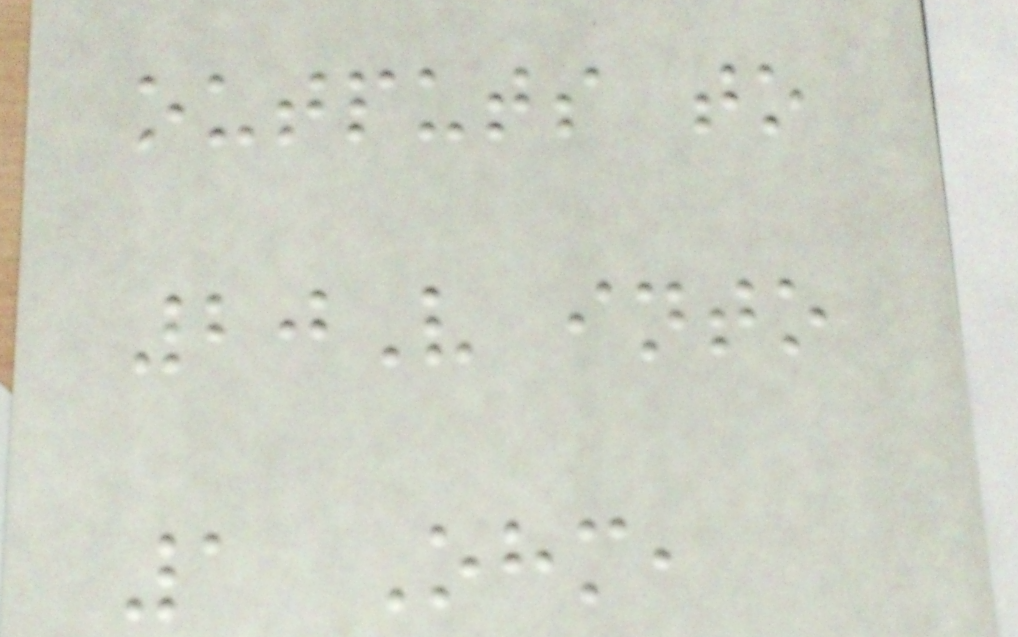outputs to
20V into
1 Ohm,
